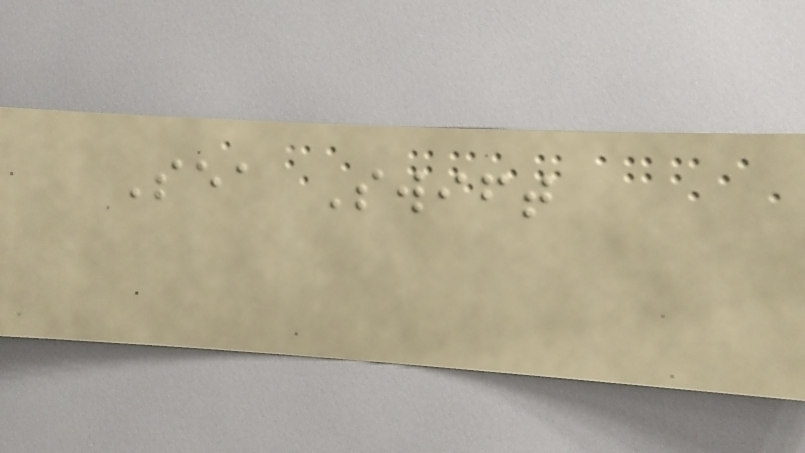Sea Swift
